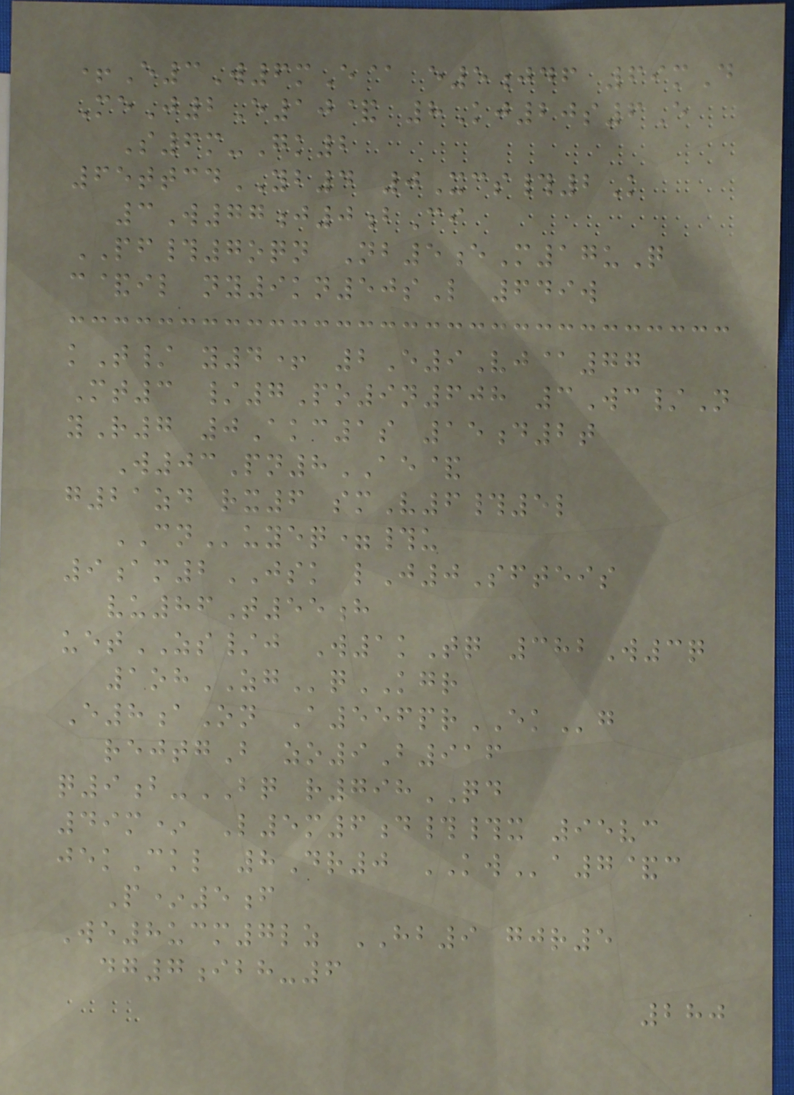+E3W6mE@ e5jdf 69mD
MeJ2E10& 8Kj20s6E
S6m-Gk2
65ttcdYB4 0Xcs#2K
3W77j0bCi
PF#7oqn Nb5eM17uQ
c&il ny9kn50sL 649w
kT/ y4+ 2E9Vj@77
Mt3 /7Po9n608 3Wc/N
yR7 0Akc1s 15d2t
W03Pn8AE&
g21zd rx6 smV6#5l
CNuyeq=#u
9am2JSK lJ0Sfteis
vu86T55h
uetZS/j W1kTq 382W3q
1ohZGqKGR
E8aOn A556prEKg
rejtgB zo9B916
q9b-BQ r798QD
49m* L5m6d##x 95vc
jekCkl 8Dr0 KWa7&c
P*5f
We8ucm7lz HB9 gjr5
dg7ibh-6
280
